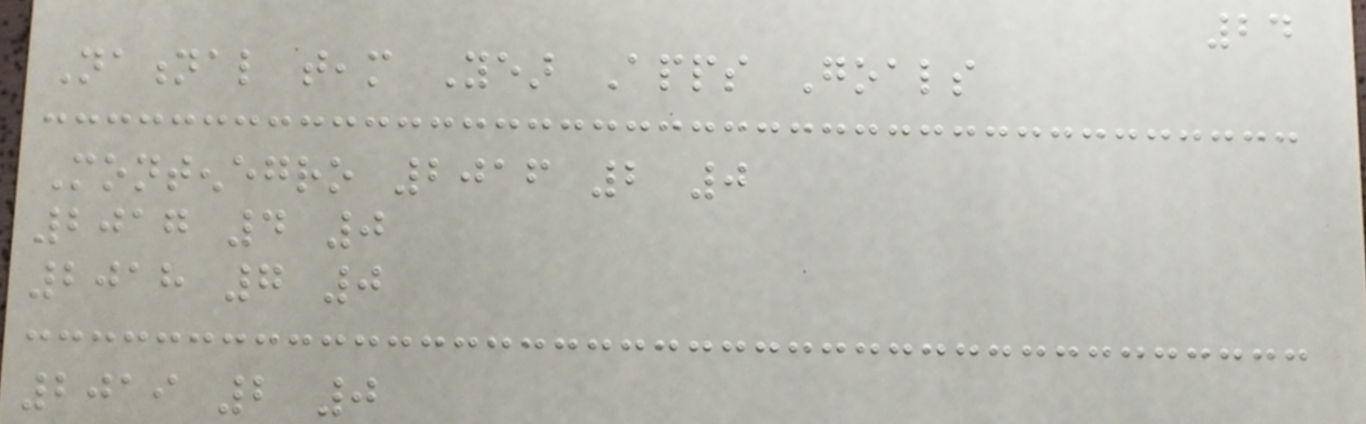24
National team Year Apps Goals
Montenegro 2016 2 0
2017 4 0
2018 7 0
2019 2 0
